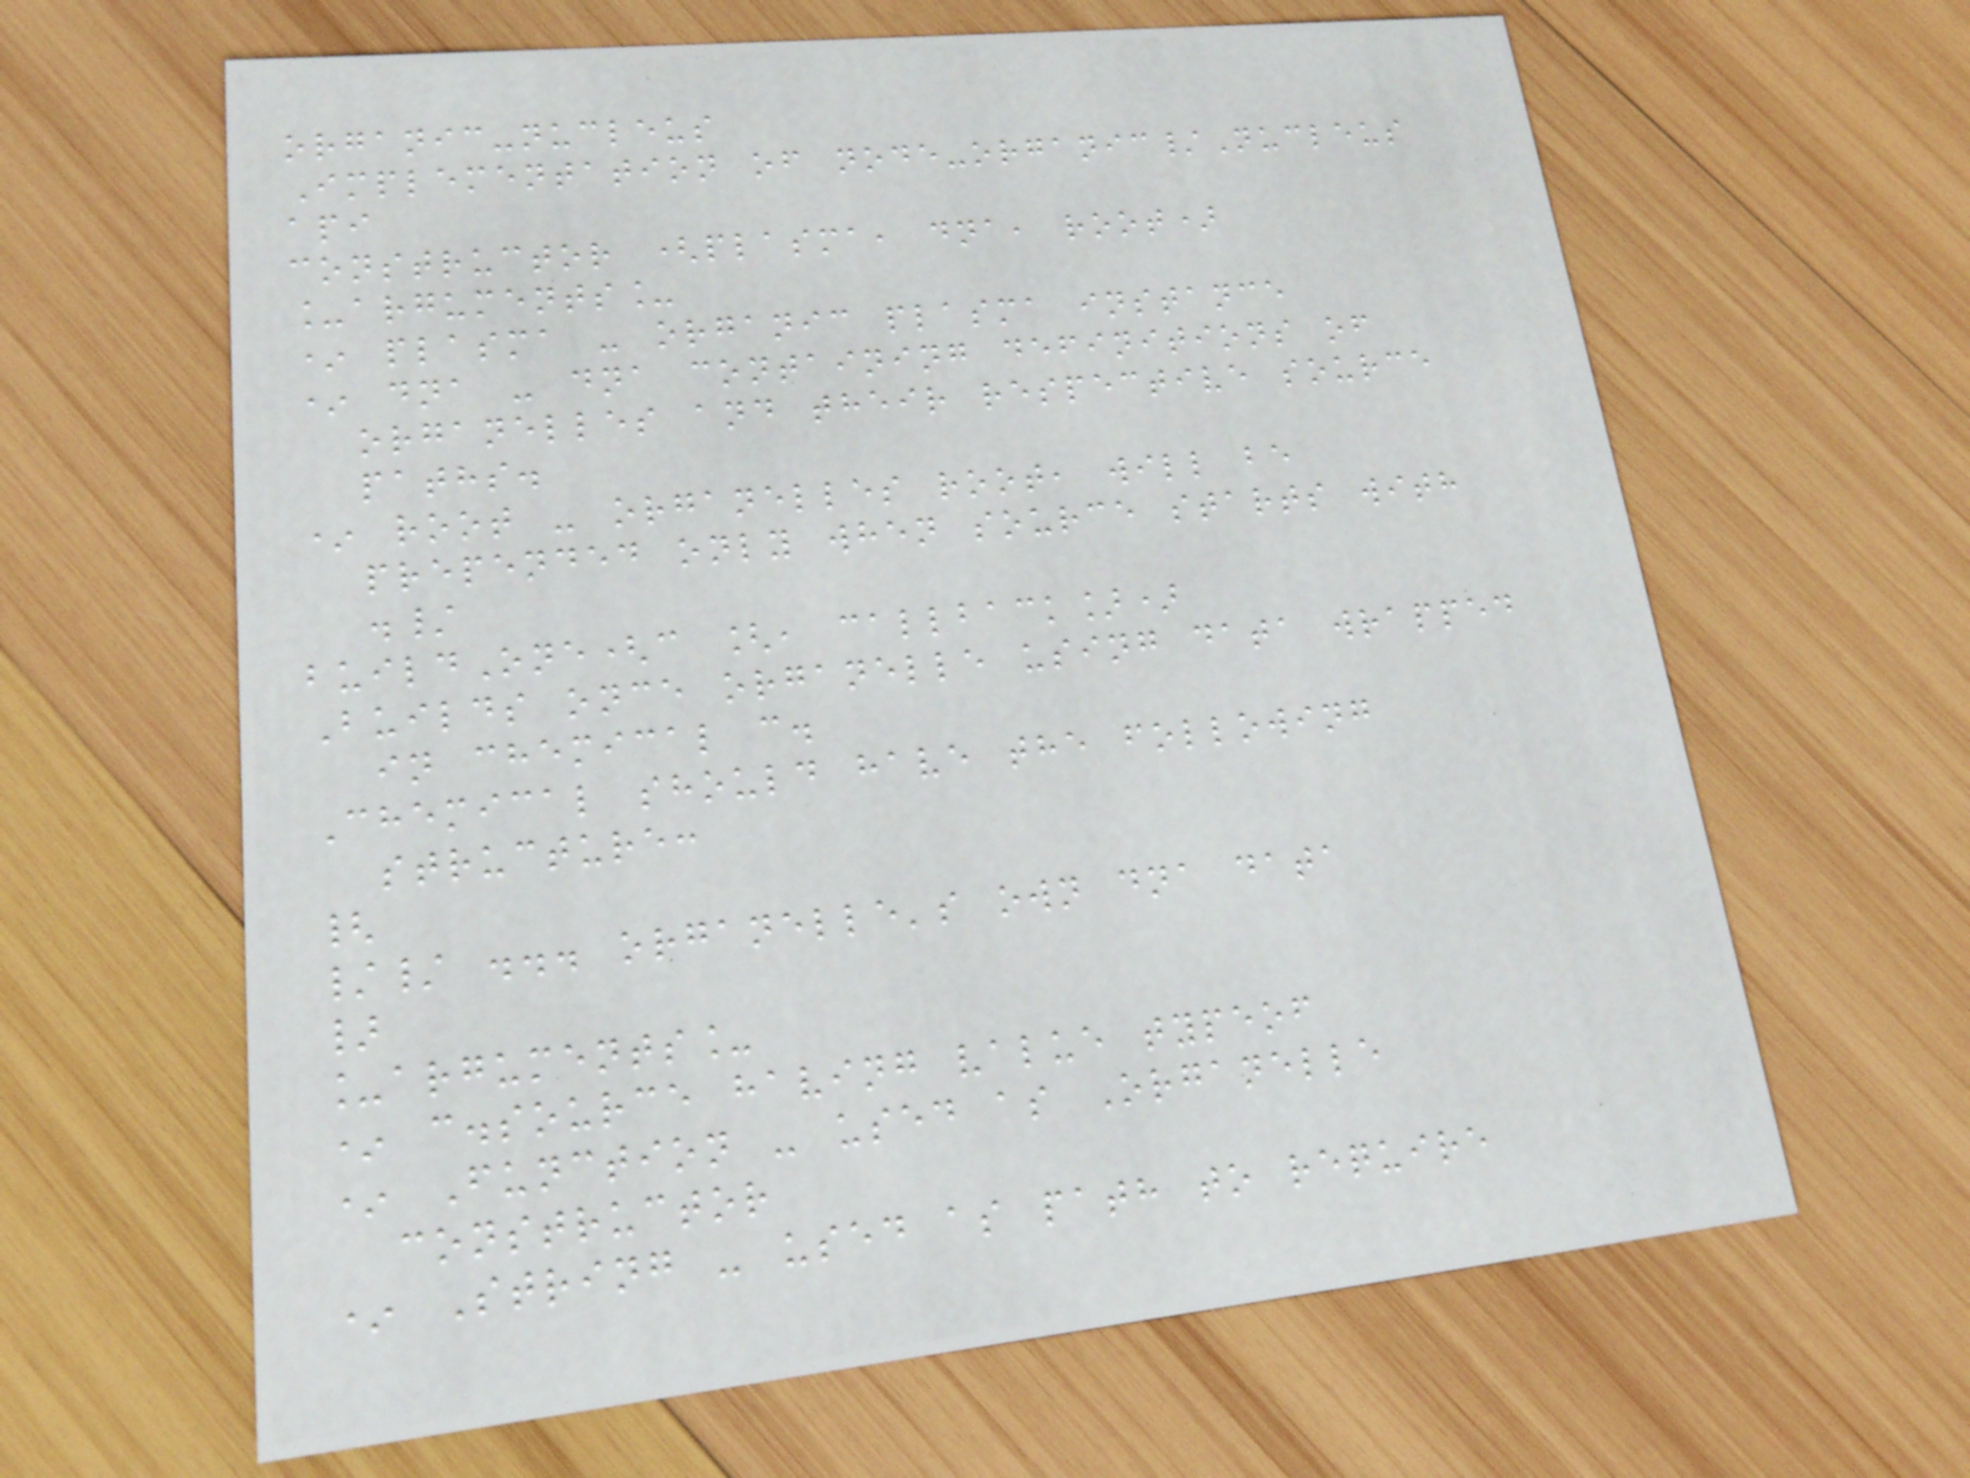organic-nucleus
Implementation of node-organic/Nucleus
api
constructor (plasma, dna, root)
_arguments_
* plasma - organic plasma instance
* dna - dna containing definitions of
organelles and their respective source
paths.
* root - organelles root, will be
prepended only when source starts with
./
buildOne(c [, callback])
Builds once organelle using data wrapped
in chemical c.
Chemical should have the following
structure:
{
// ... organelle's own dna data
}
_arguments_
* c.source having value typeof
* Function - used as Organelle
constructor
* String - used as path to require
